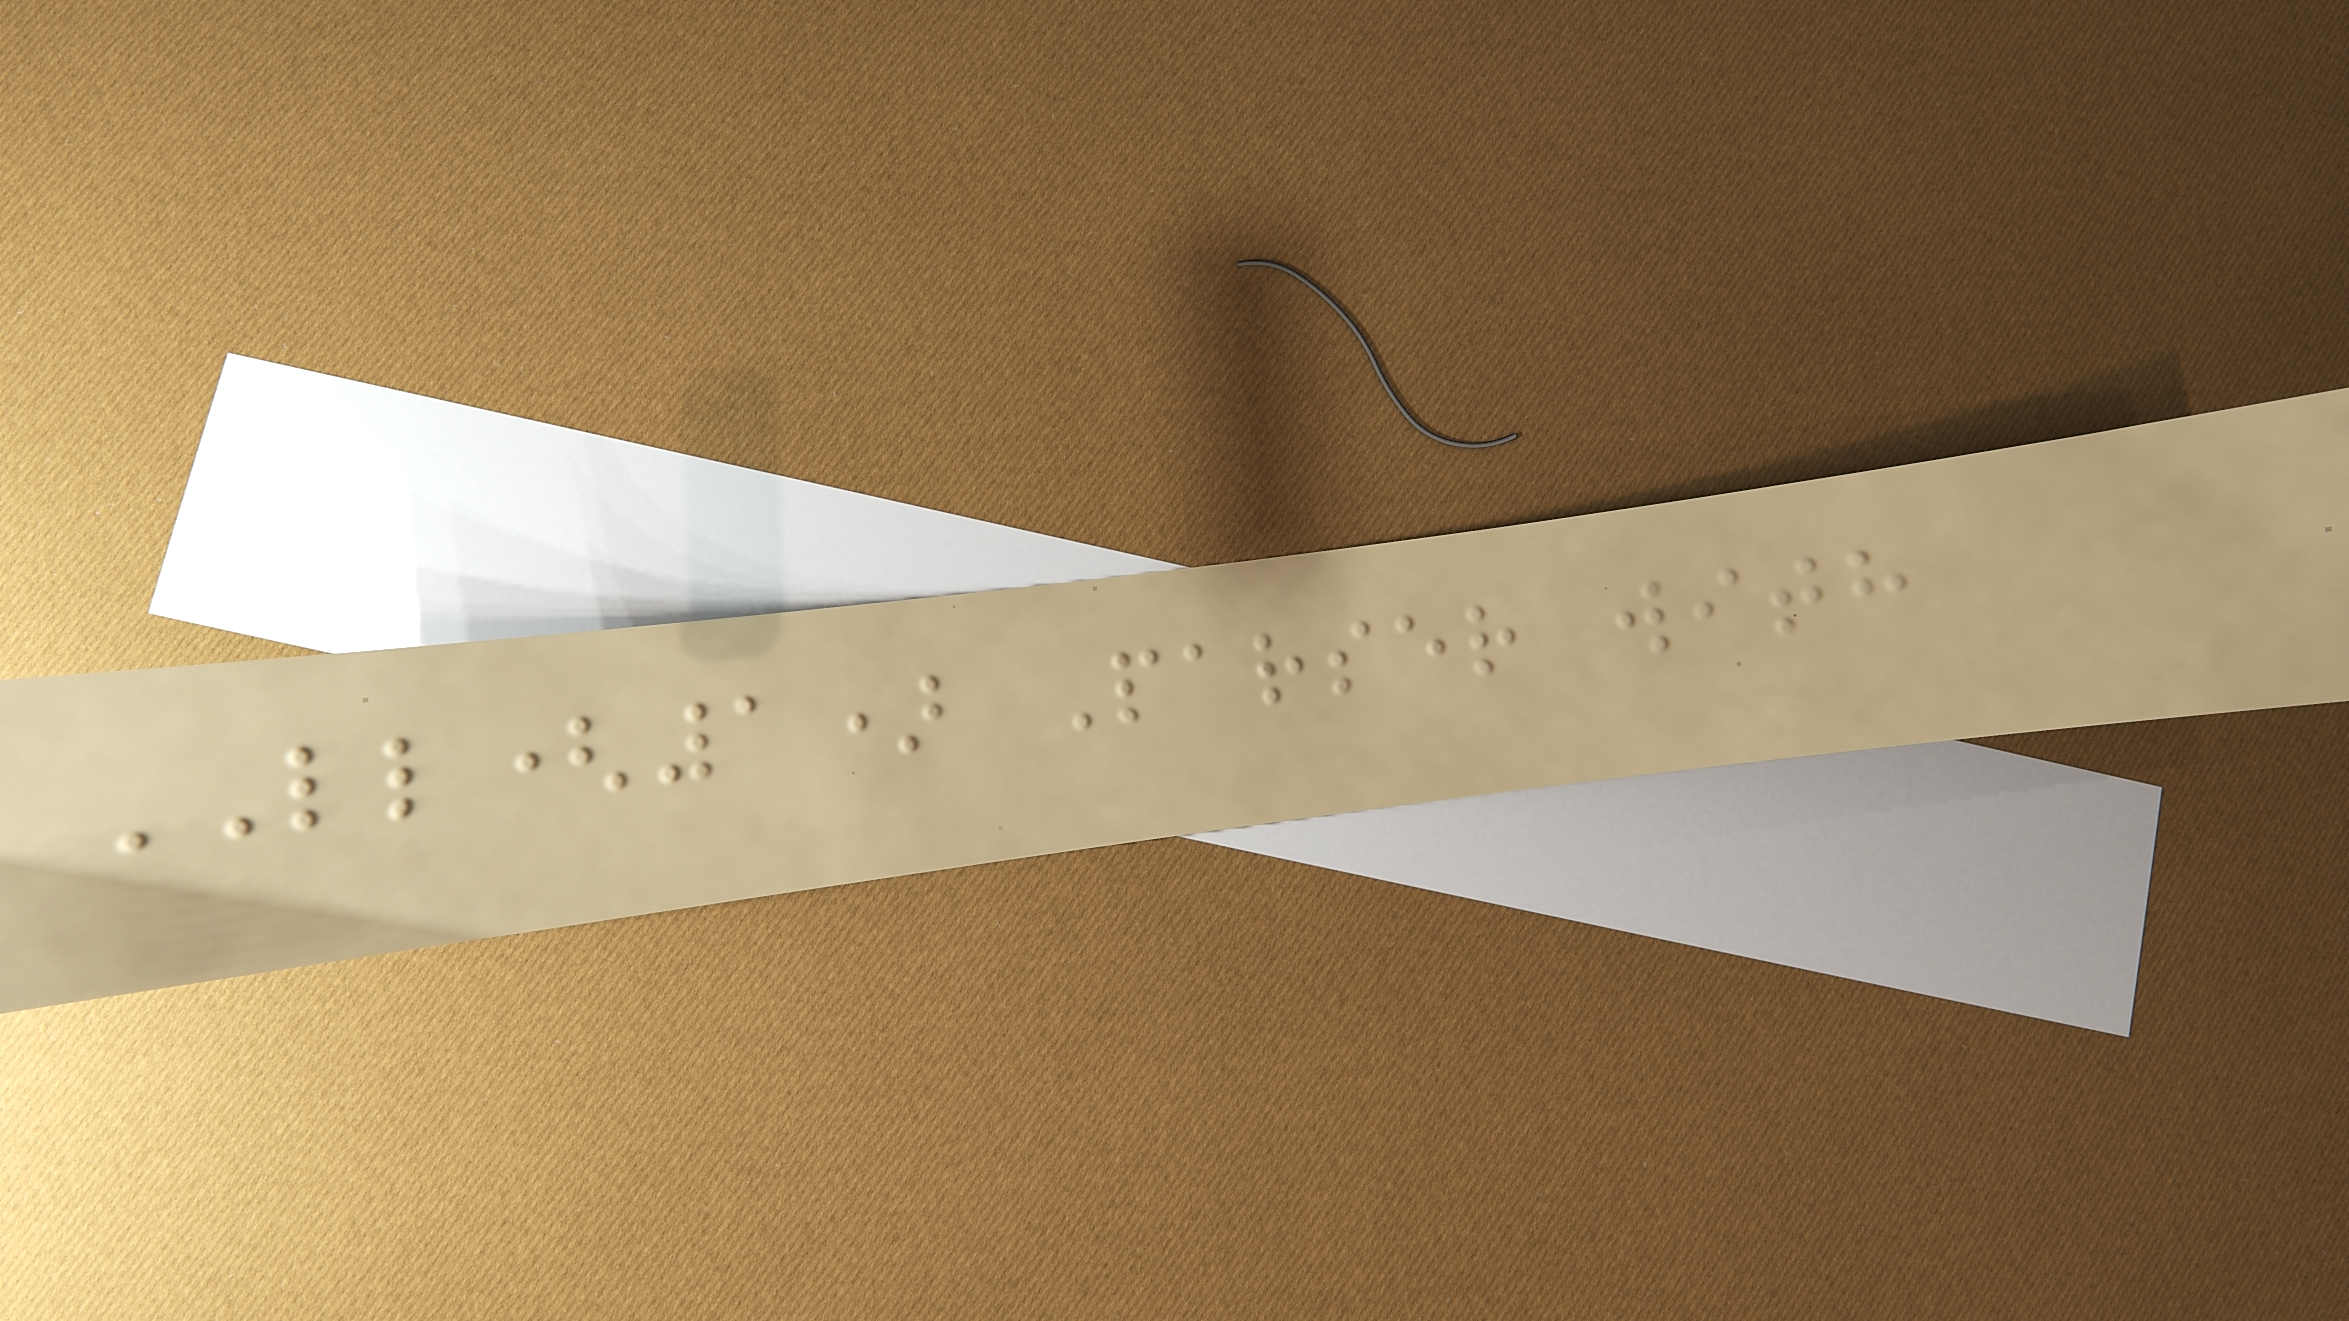LL(1) Parser with
